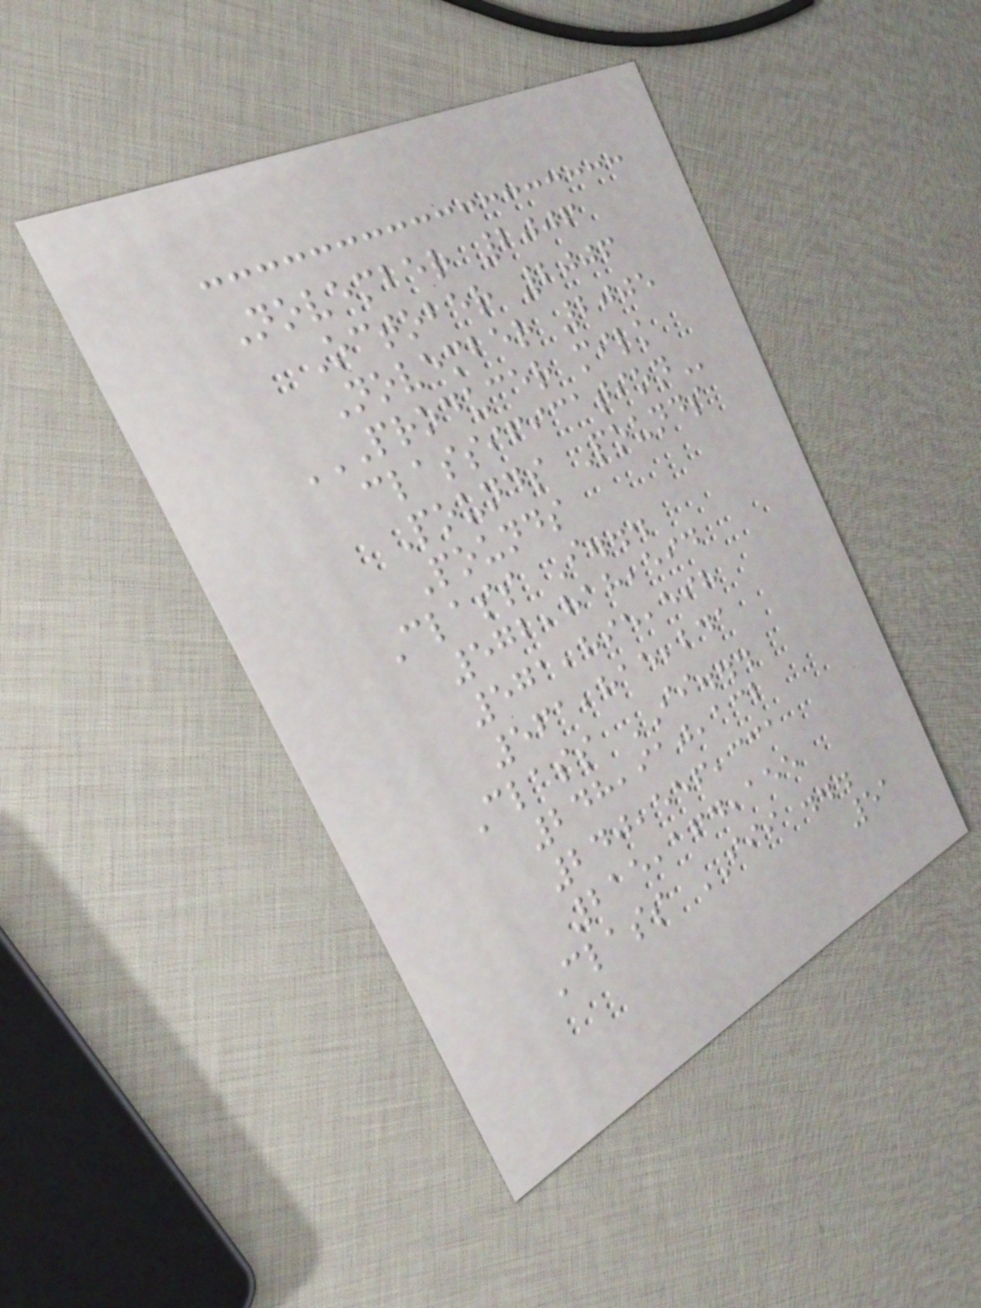November 2006
October 2006
November 2005
PRODUCER MILK
CLASSIFICATION
Pounds Pounds
Pounds
Class I...
572,818,594
571,895,598
561,815,241
Class II...
248,910,132
240,556,331
215,164,155
Class III ...
51
